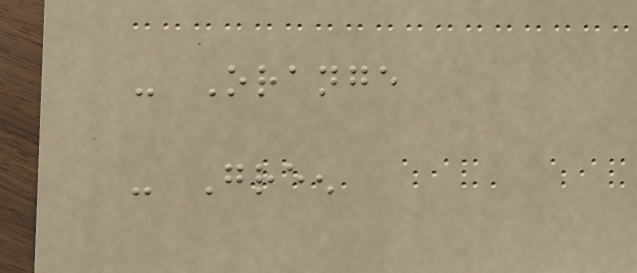- Orange
- Green
